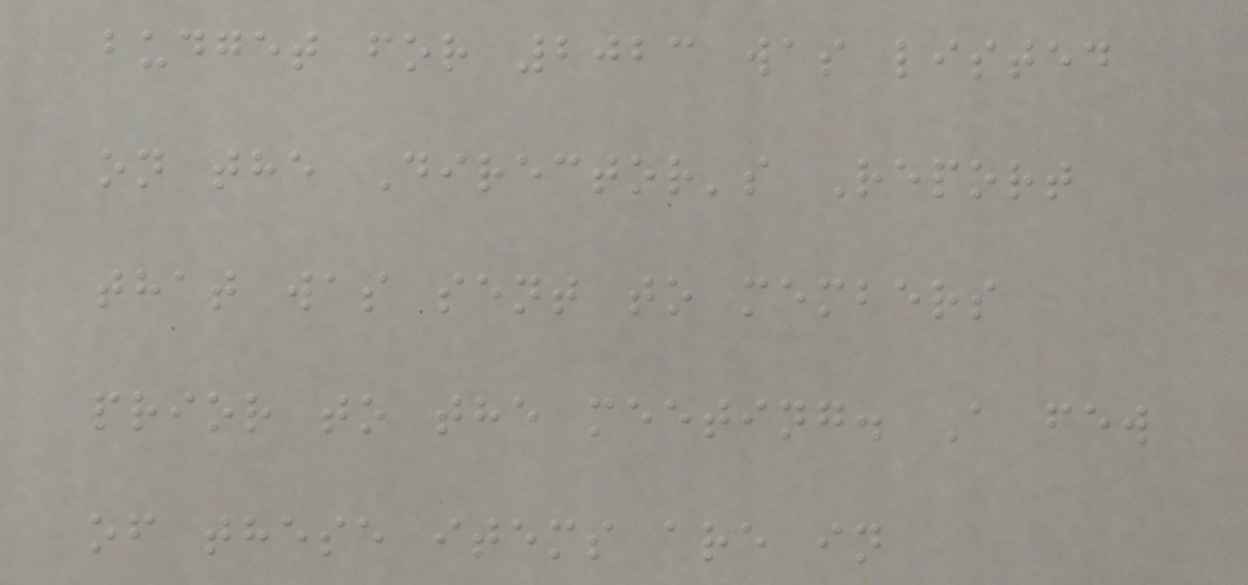budget for 2023 was listed
on the Director's Report
that was sent to members
prior to the meeting. A few
of these items are in
